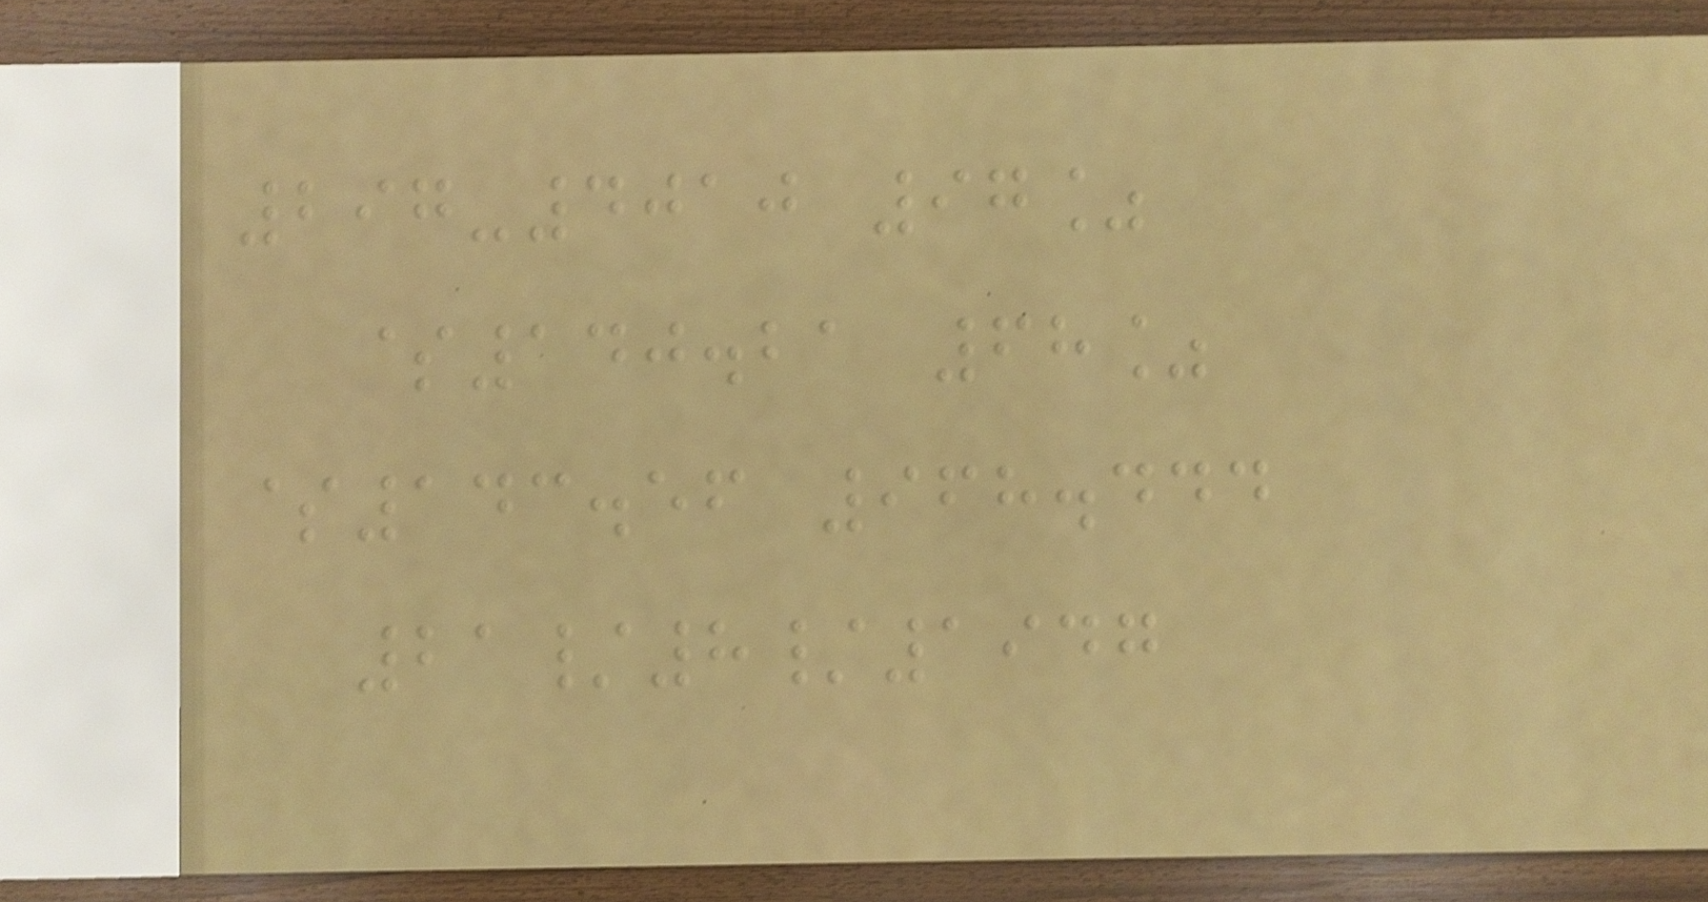297-4010 97%
$140.21 68%
$143.56 968.444
21/8/1947
